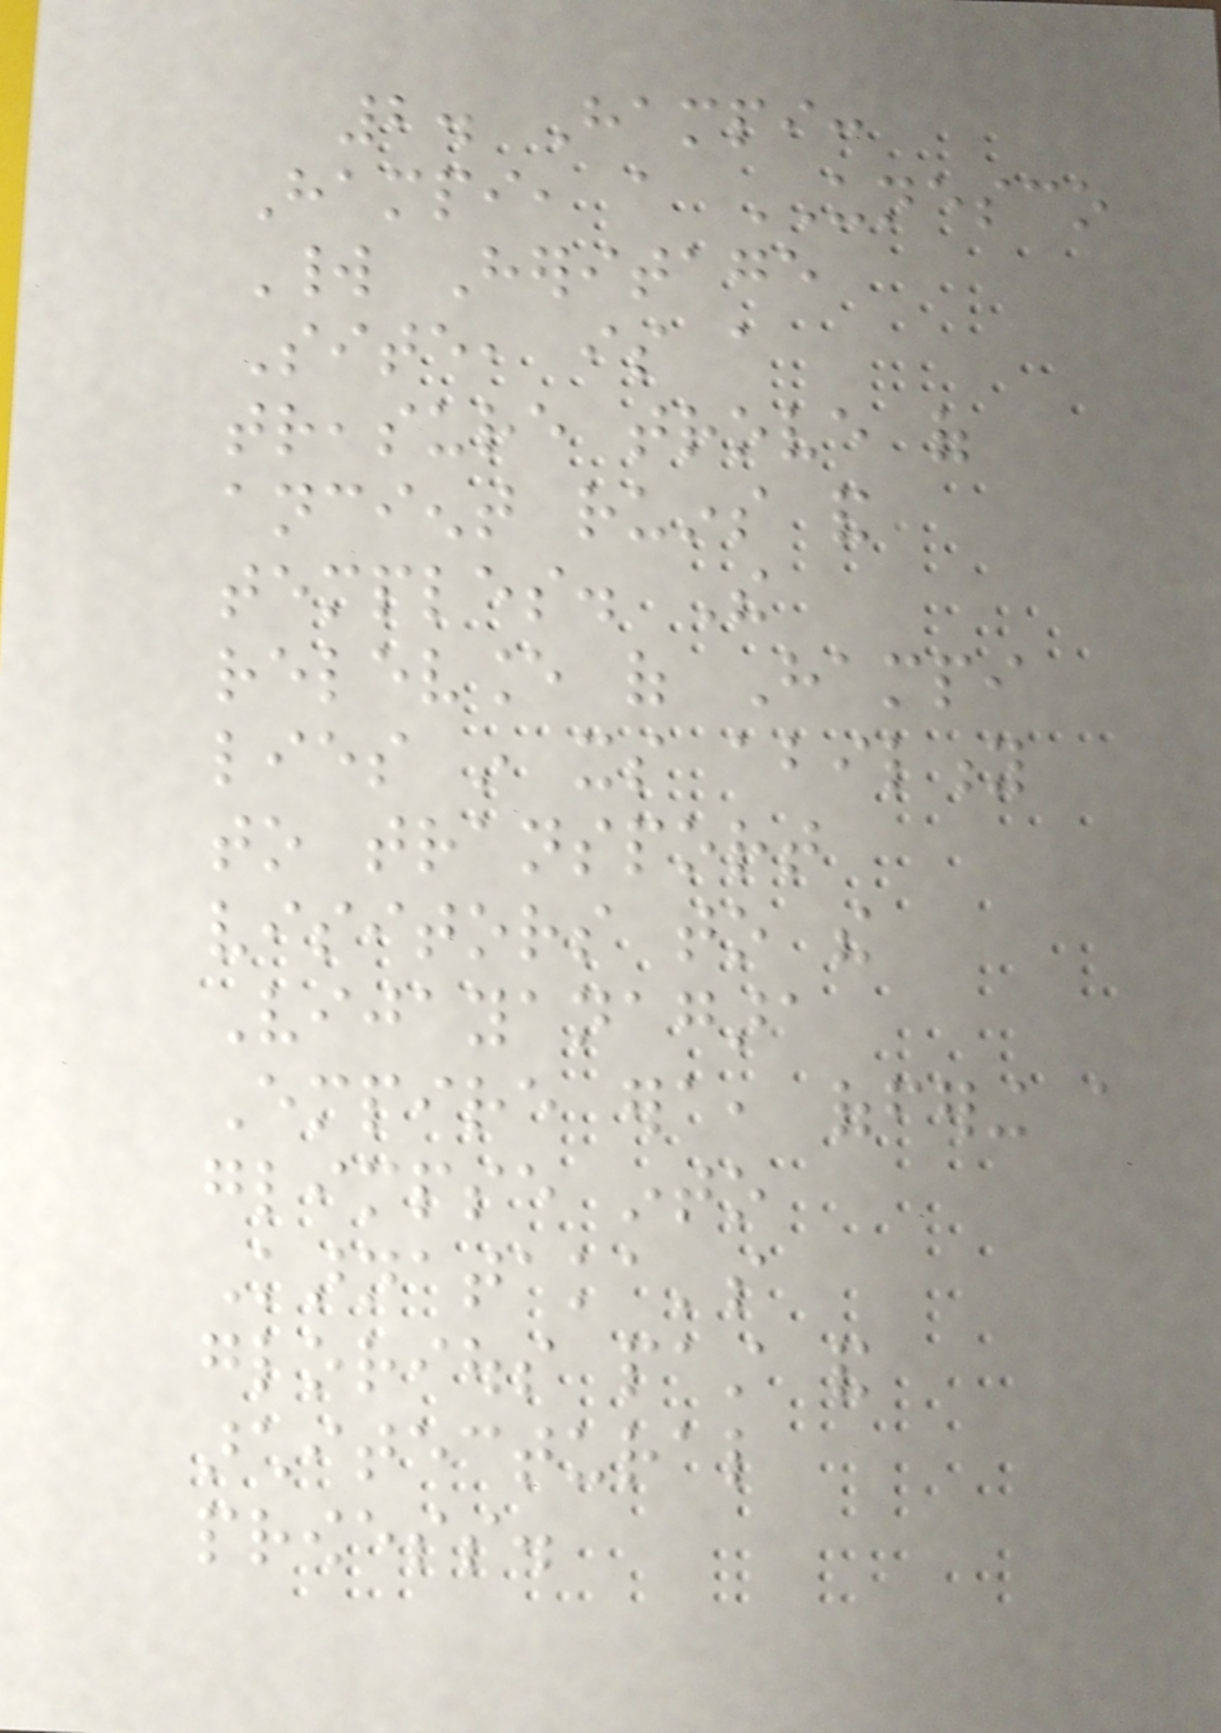2. Hampi:
Hampi, a UNESCO
World Heritage
Site, is a
treasure trove of
ancient ruins and
temples. The
relevance of Hampi
lies in its ability
to transport
visitors to the
Vijayanagara
Empire era, offering a
glimpse into
Karnataka's
glorious past and
architectural
prowess.
